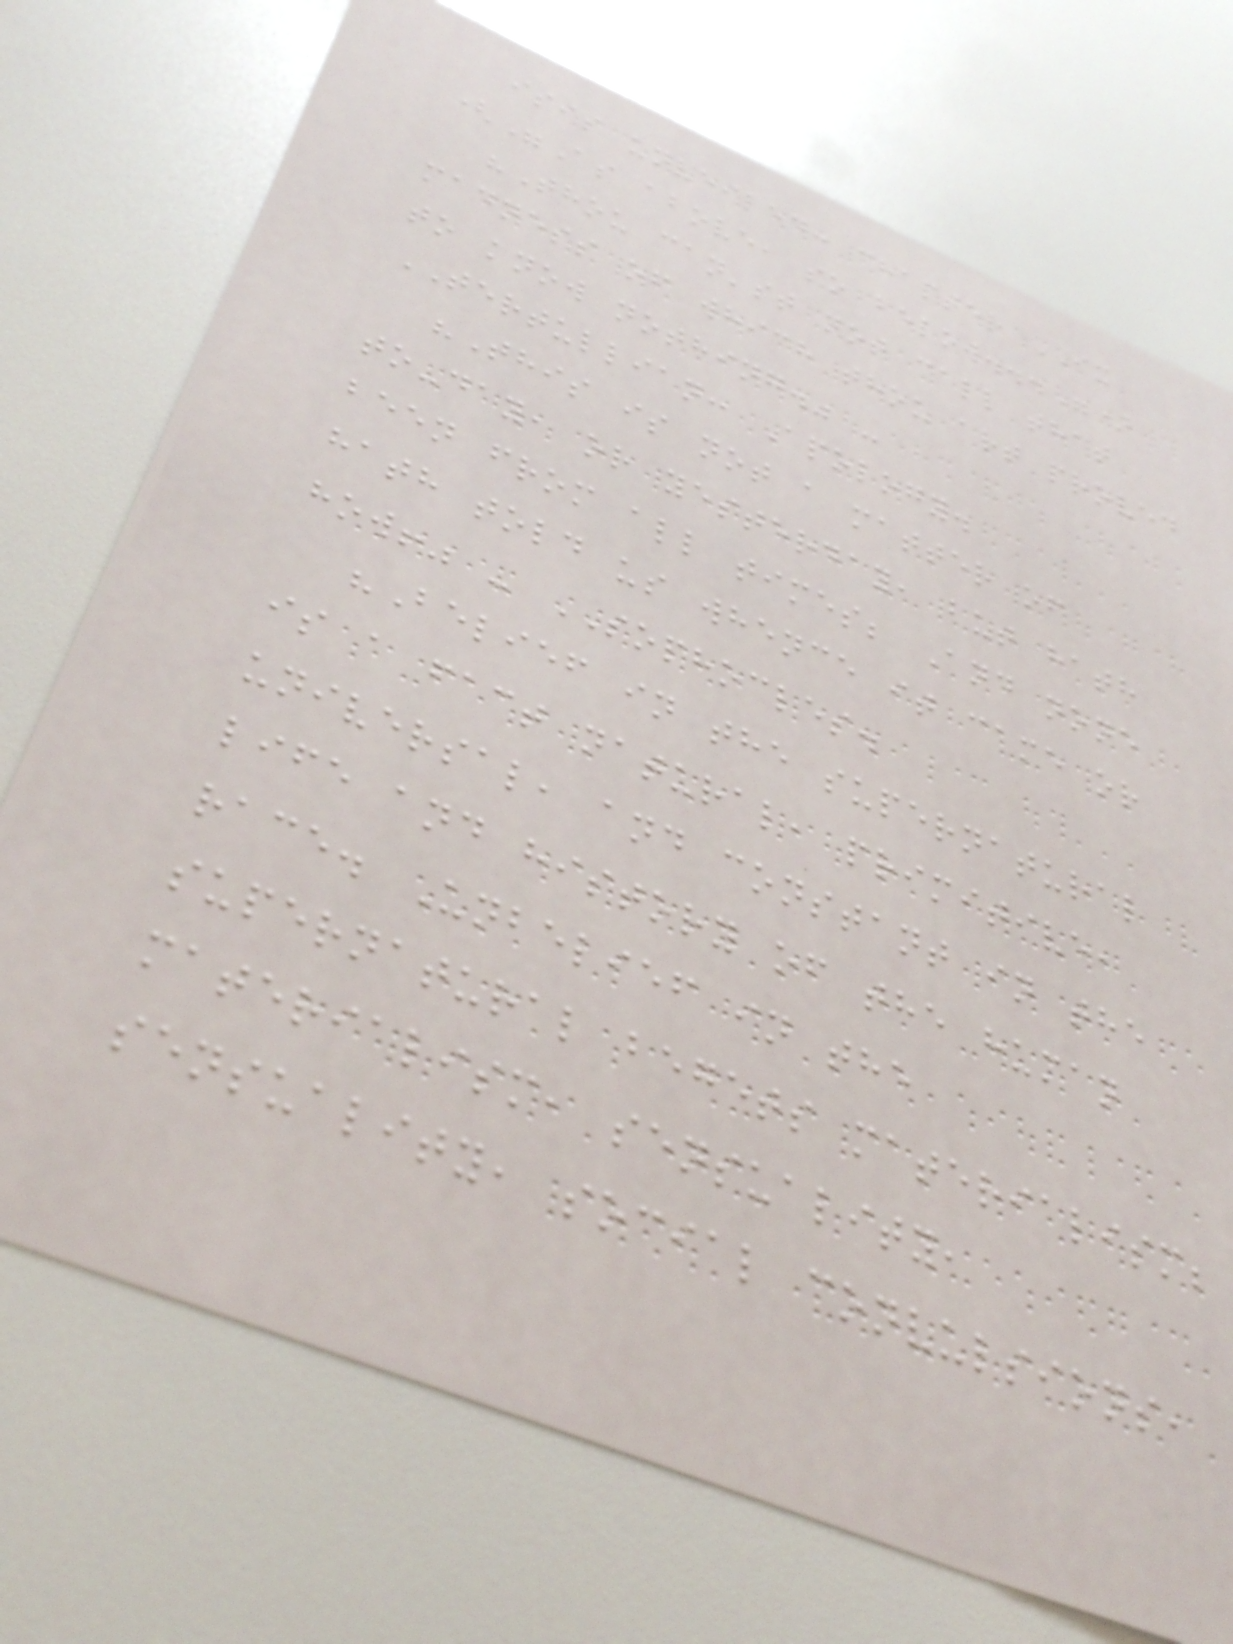isis unveiled: chapter IX
("As above, so below...")
"Thou can'st not call that
madness of which thou art proved
to know nothing." -
TERTULLIAN: Apology.
"This is not a matter of
to-day, or yesterday, but hath
been from all times; And none
hath told us whence it came or
how!" - SOPHOCLES.
"Belief in the supernatural
is a fact natural, primitive,
universal, and constant in the
life and history of the human
race. Unbelief in the
supernatural begets materialism;
materialism, sensuality,
sensuality, social convulsions,
